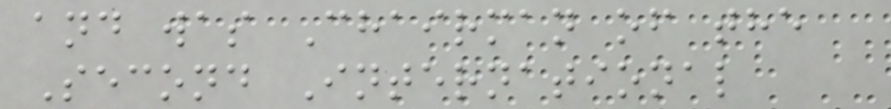and was Chairman of the
Second International
